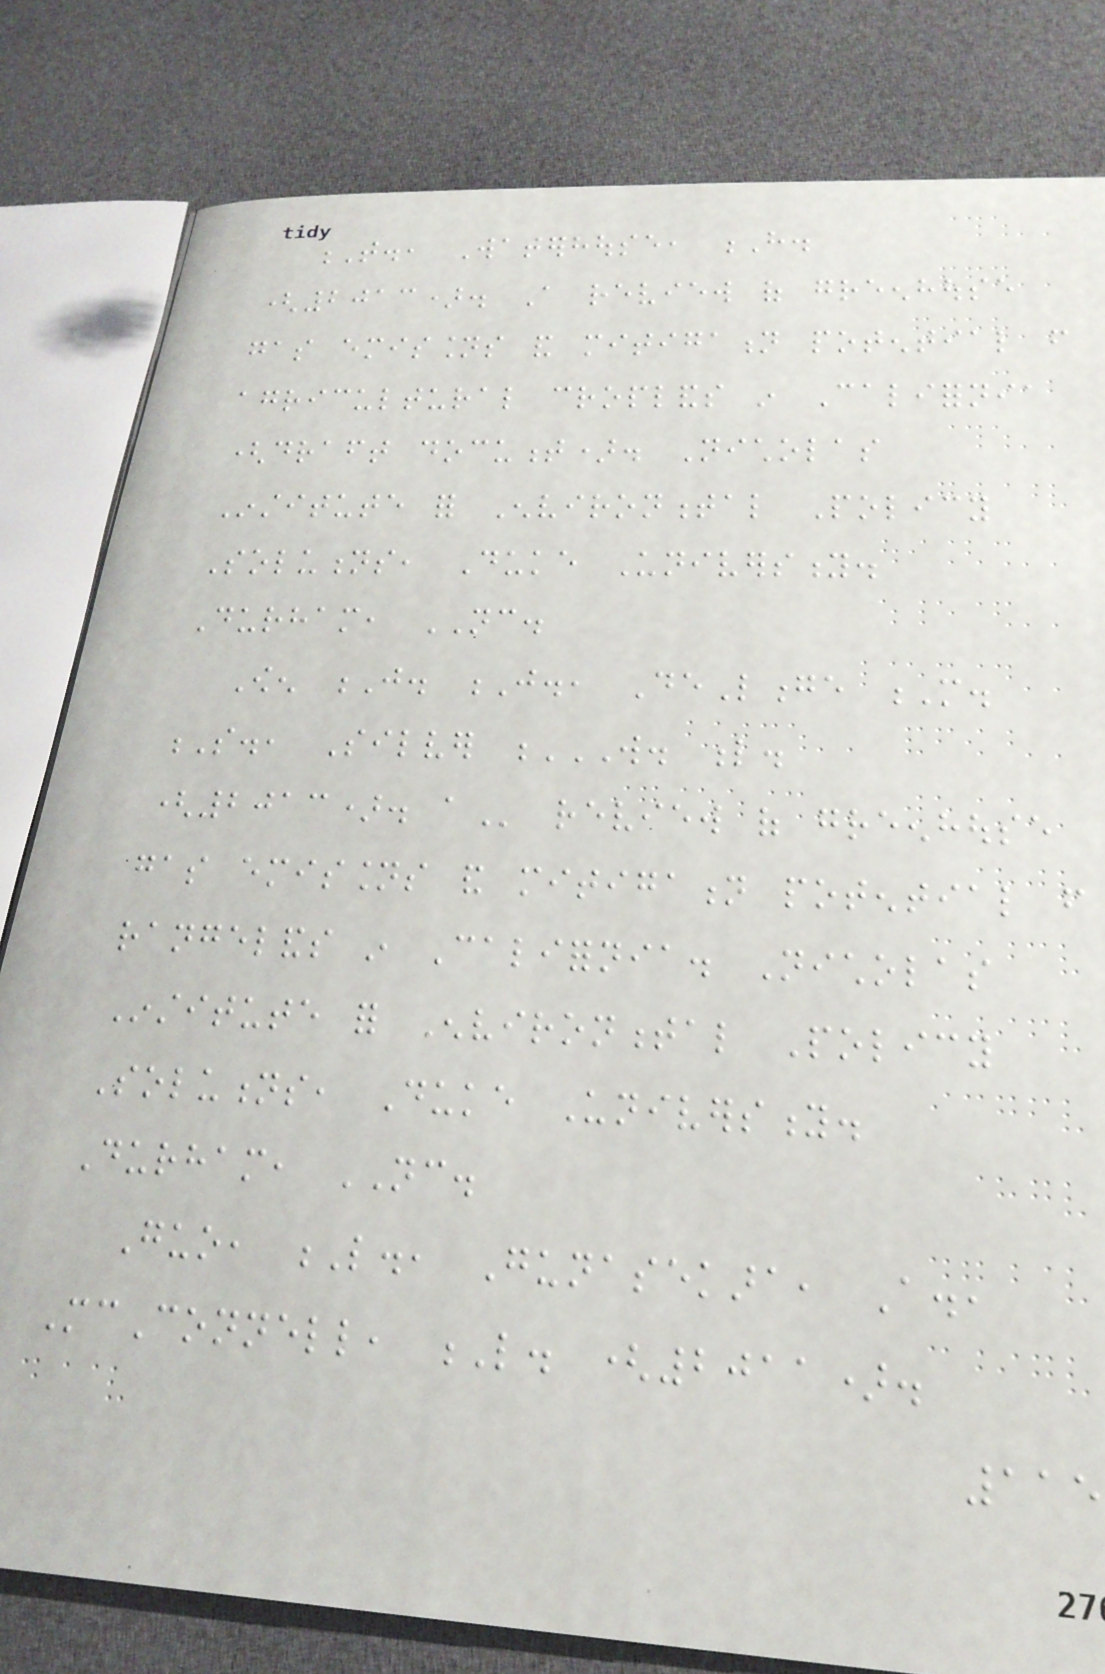T., Waterhouse, H.
(2013). A review of greenhouse
gas emissions and mitigation potential from
agricultural croplands in California
(draft document). Nicholas
Institute for Environmental Policy
Solutions, Duke University.
Durham, NC.
Owen J. J., DeLonge M.
S., Silver W. L.
(2013). A review of greenhouse
gas emissions and mitigation potential from
rangelands in California. Nicholas
Institute for Environmental Policy
Solutions, Duke University.
Durham, NC.
Guo, L., Gunasekara, A.,
McConnell, L. (2011).
115
